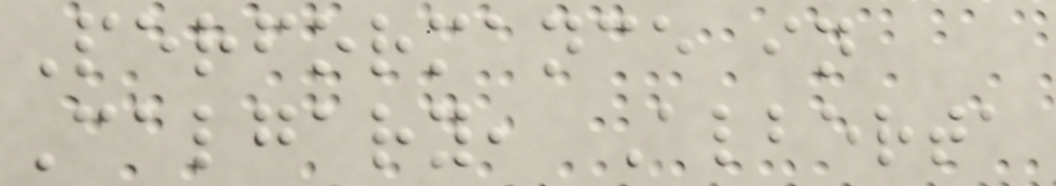Performance in
Calgary, Alberta
